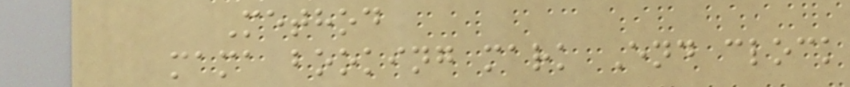Method
mama booking mark End clock
